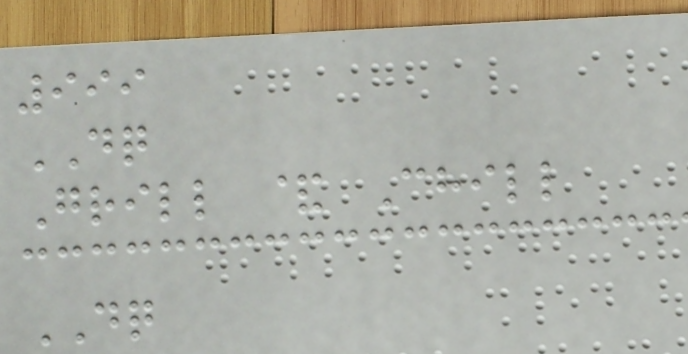999
DQ
Grill & Chill
DQ
